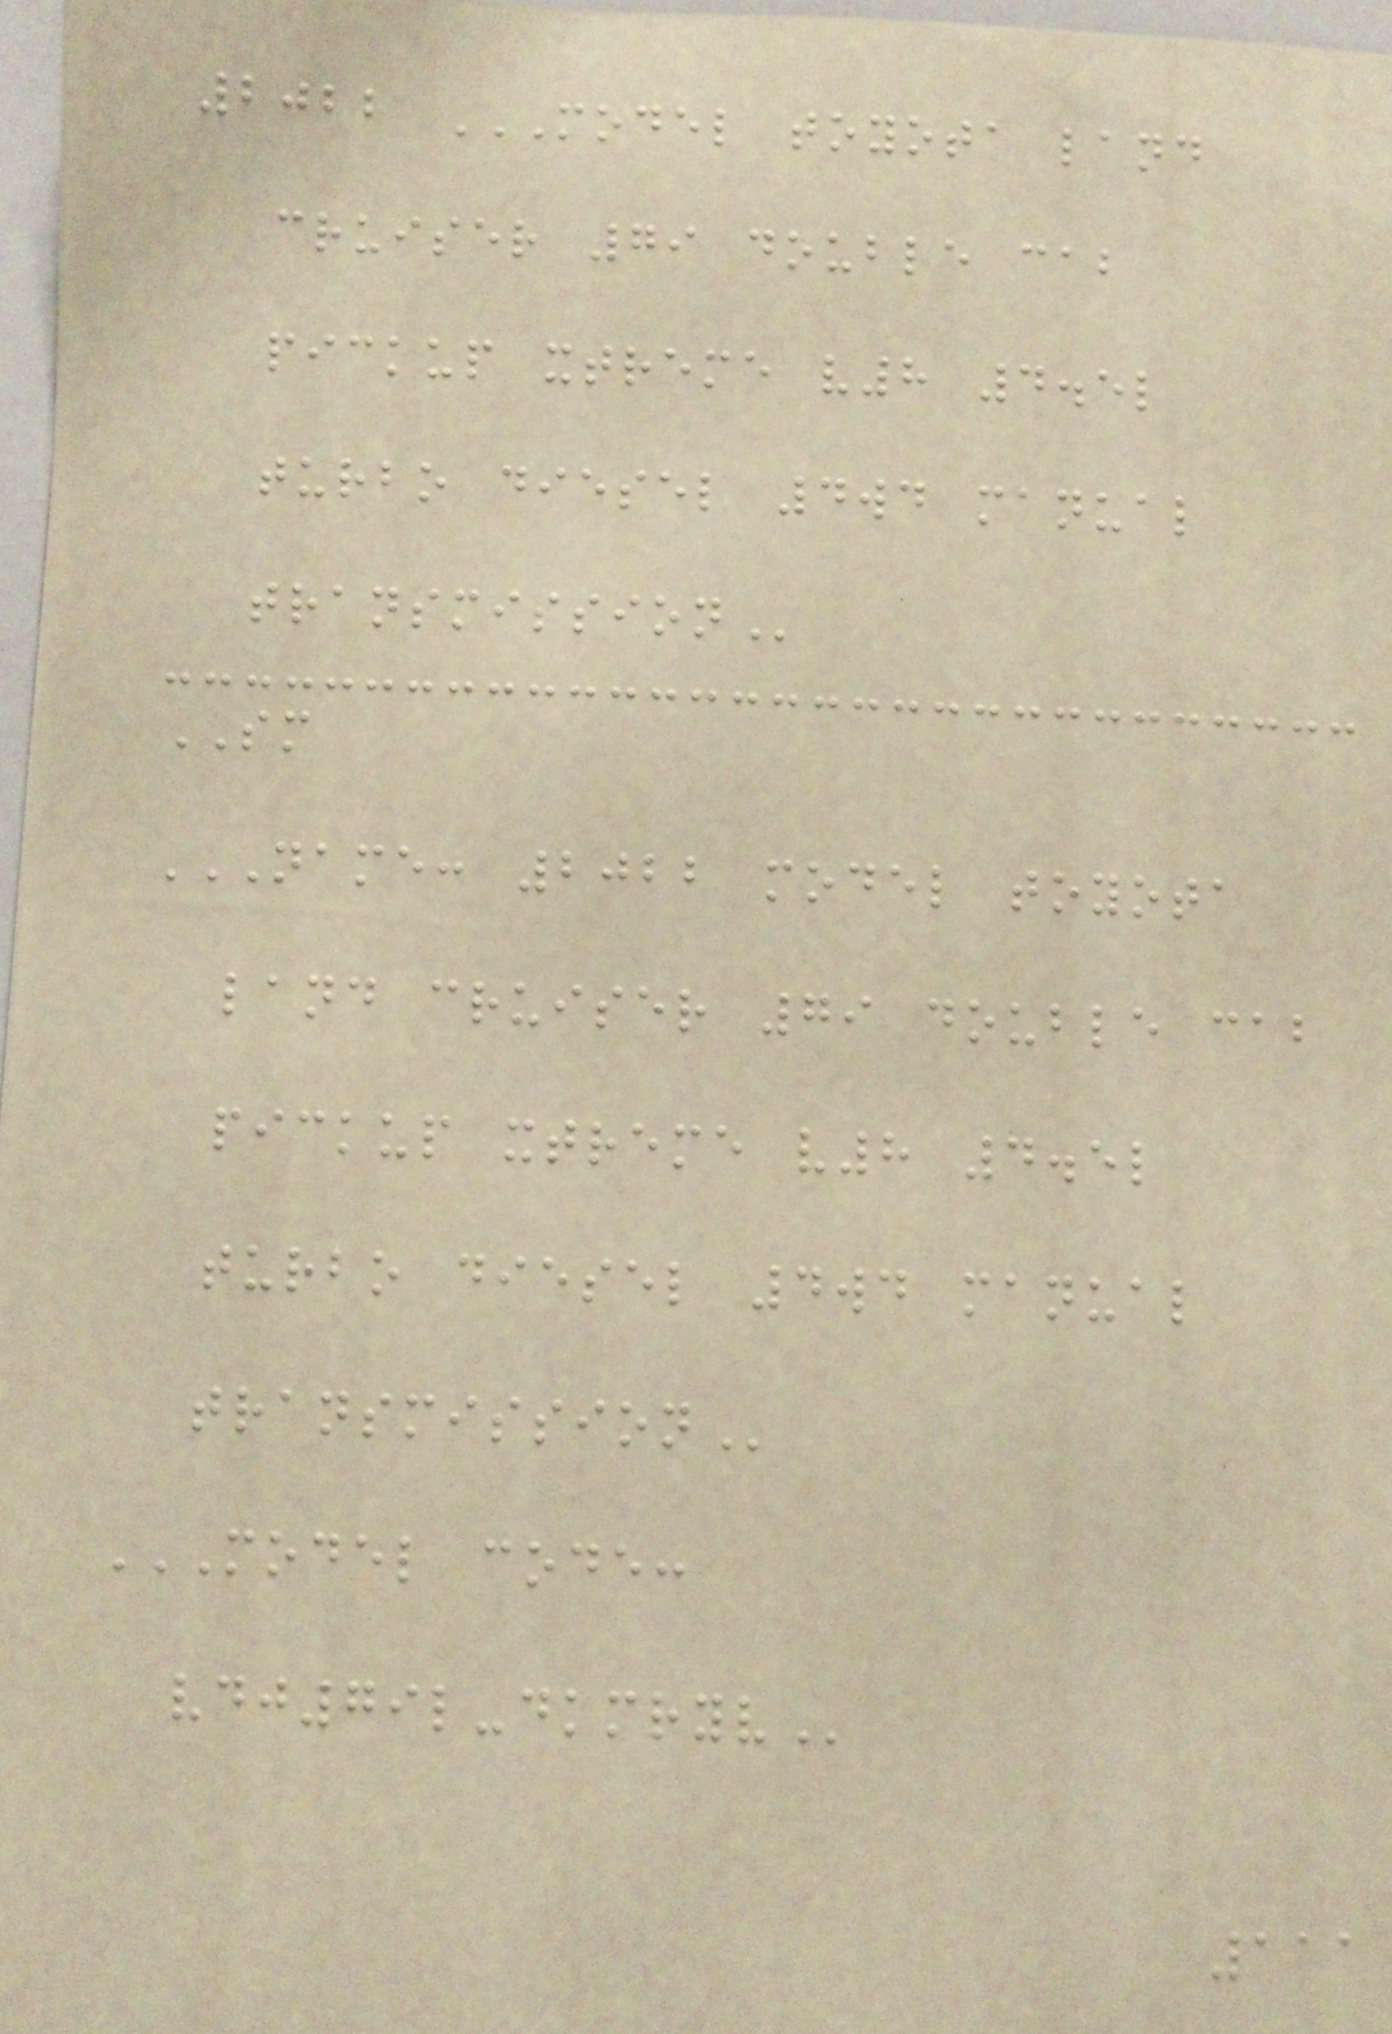2022 MODEL TOYOTA LAND
CRUISER 79 DOUBLE CAB
PICKUP XTREME V8 4.5L
TURBO DIESEL 4WD MANUAL
TRANSMISSION
SM
NAME: 2022 MODEL TOYOTA
LAND CRUISER 79 DOUBLE CAB
PICKUP XTREME V8 4.5L
TURBO DIESEL 4WD MANUAL
TRANSMISSION
MODEL CODE:
VDJ79L-DKMRYV
111
